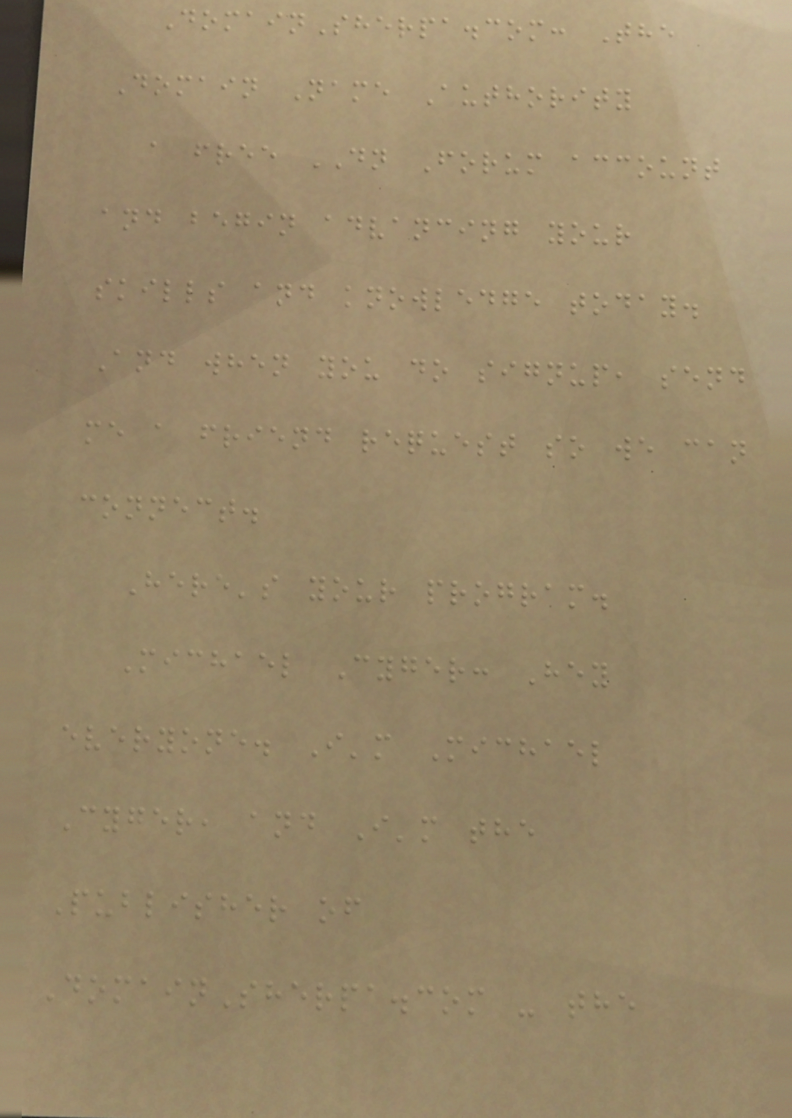DomainSherpa.com: The
Domain Name Authority
a free DN Forum account
and begin advancing your
skills and knowledge today.
And when you do signup, send
me a friend request so we can
connect.
Here's your program.
Michael Cyger: Hey
everyone. I'm Michael
Cyger, and I'm the
Publisher of
DomainSherpa.com - the
